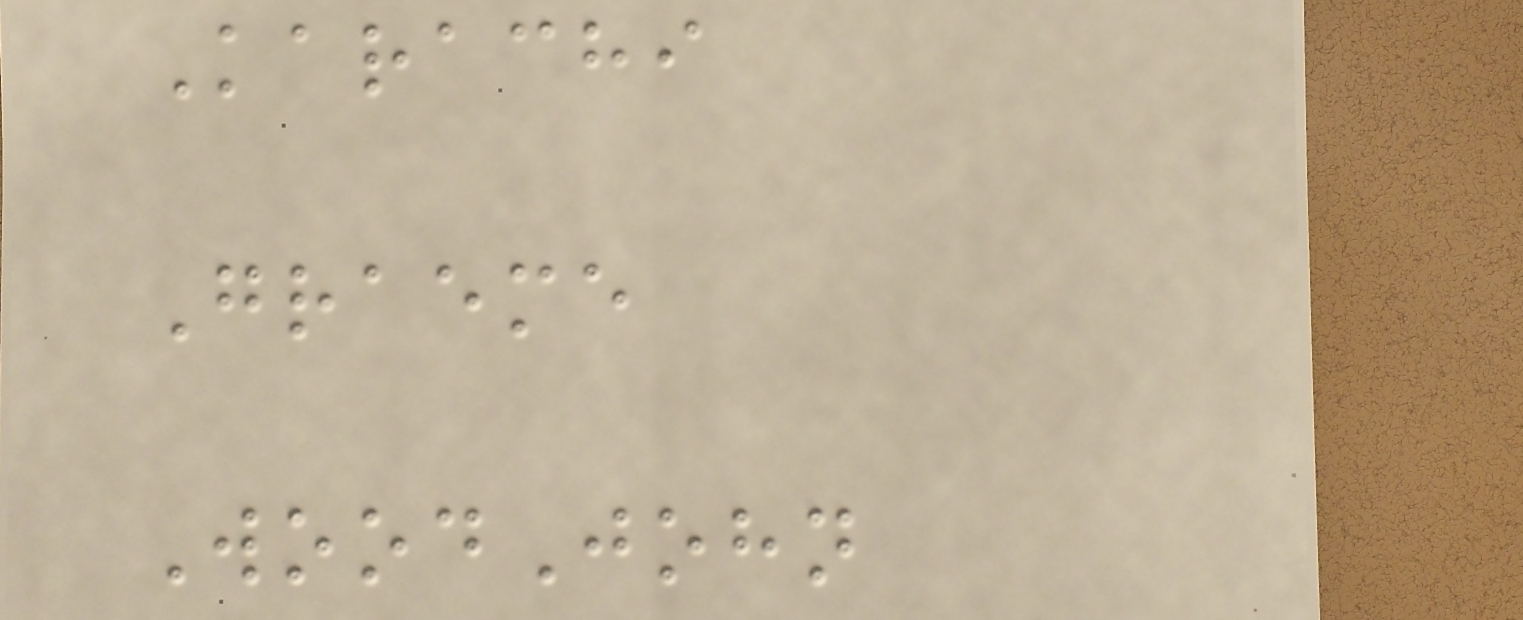Karachi
Graeme
WoodJohn
